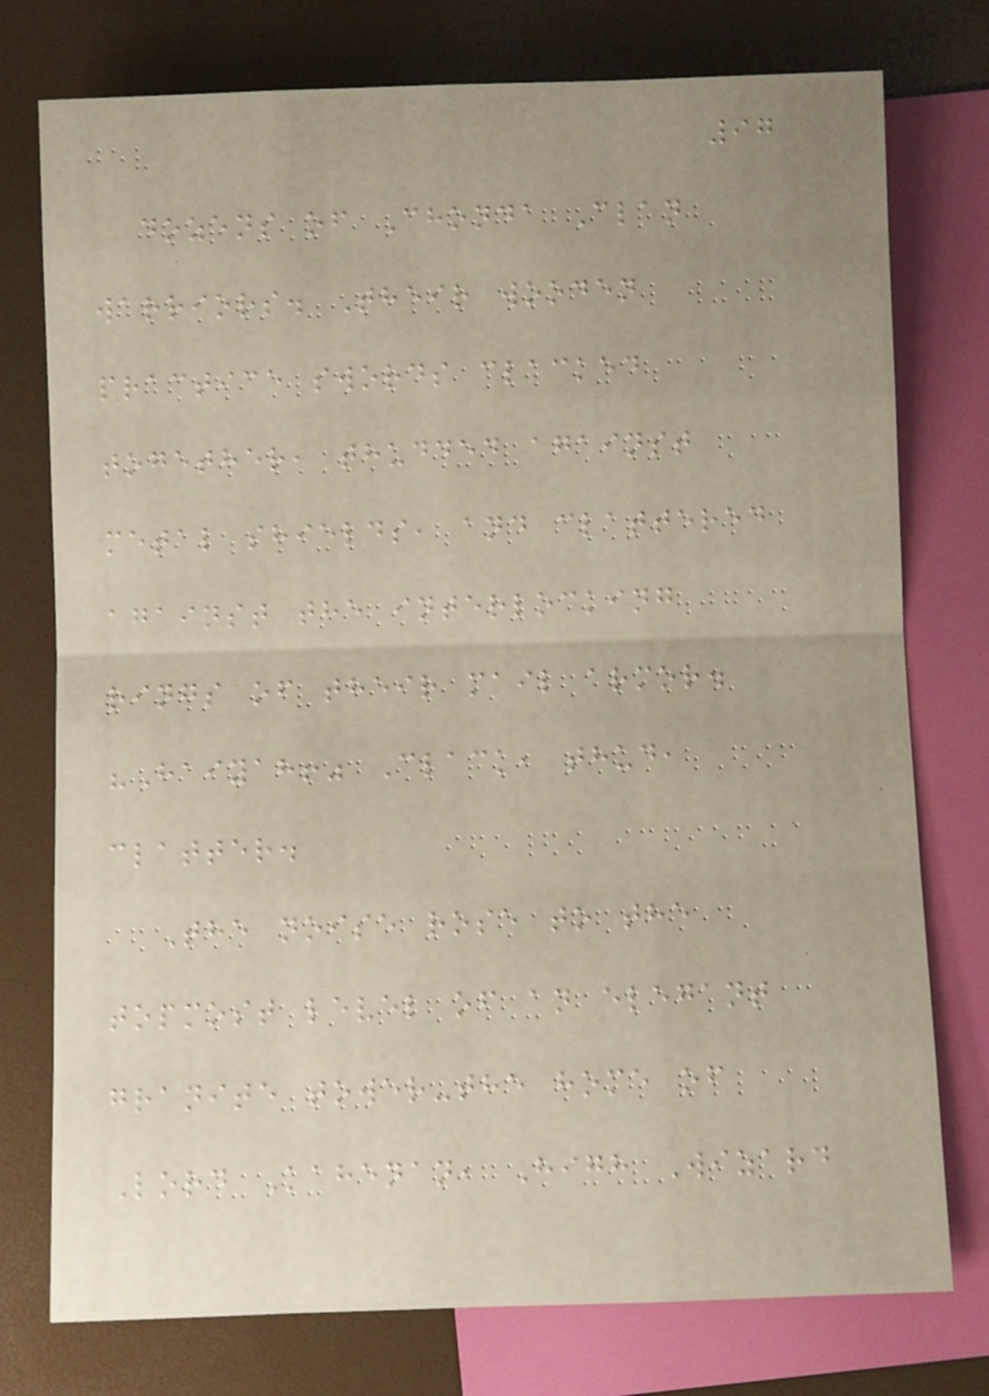97
dozens of Chonda Clan
warriors. Their wooden
practice swords clacked
together, thudded against
metal shields, and clattered
against the interlocking
rings of their mail armor.
"Haiyah!" Clack, thud,
clatter.
The noise rose to the
topmost level of an elegant
granite tower-the home of
Lord Kahenan, High Wizard
